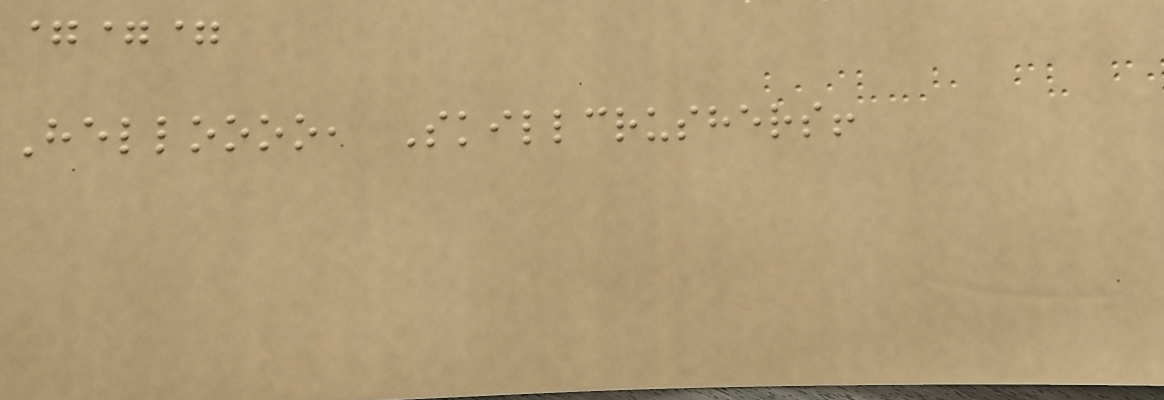===
Helloooo, Skillcrushers!
